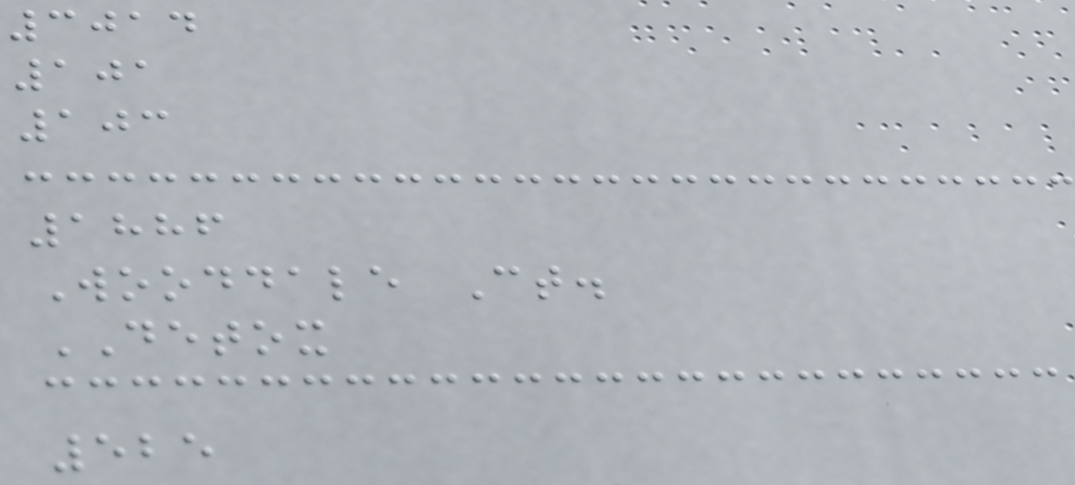3014
101
103
1886
Wooddale Ct.
DETOX
525
